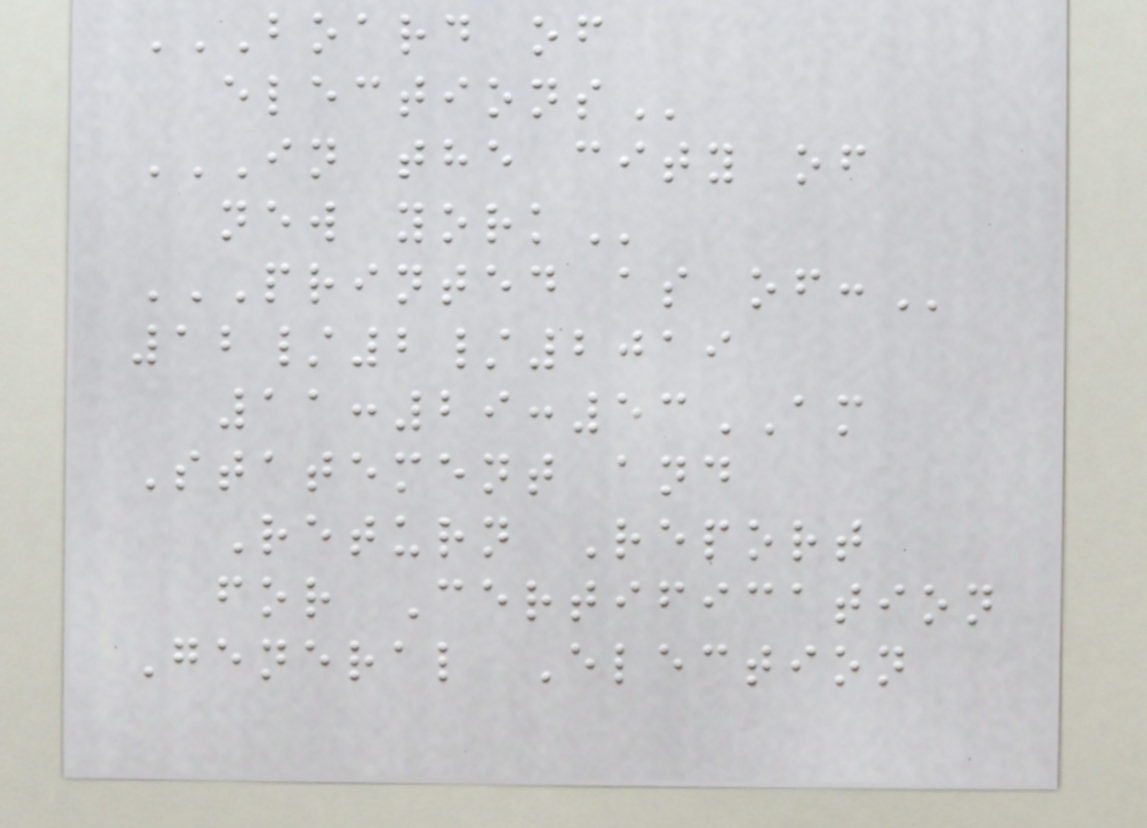BOARD OF
ELECTIONS
IN THE CITY OF
NEW YORK
PRINTED AS OF:
12/2/2019
11:29:53AM
Statement and
Return Report
for Certification
General Election
